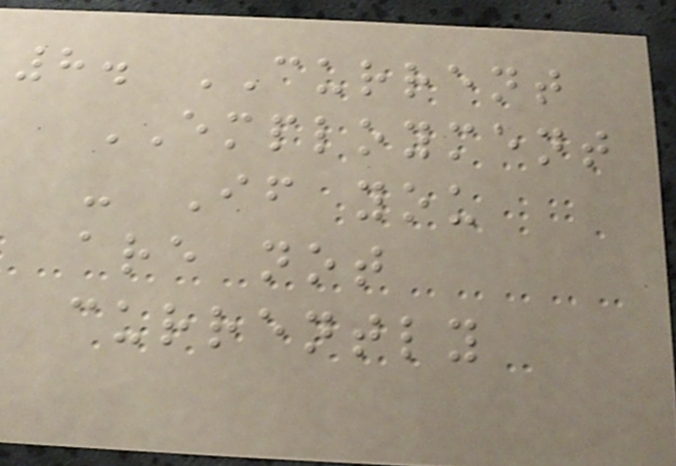8. CURRENT
EMPLOYMENT
- If you
are not
currently
